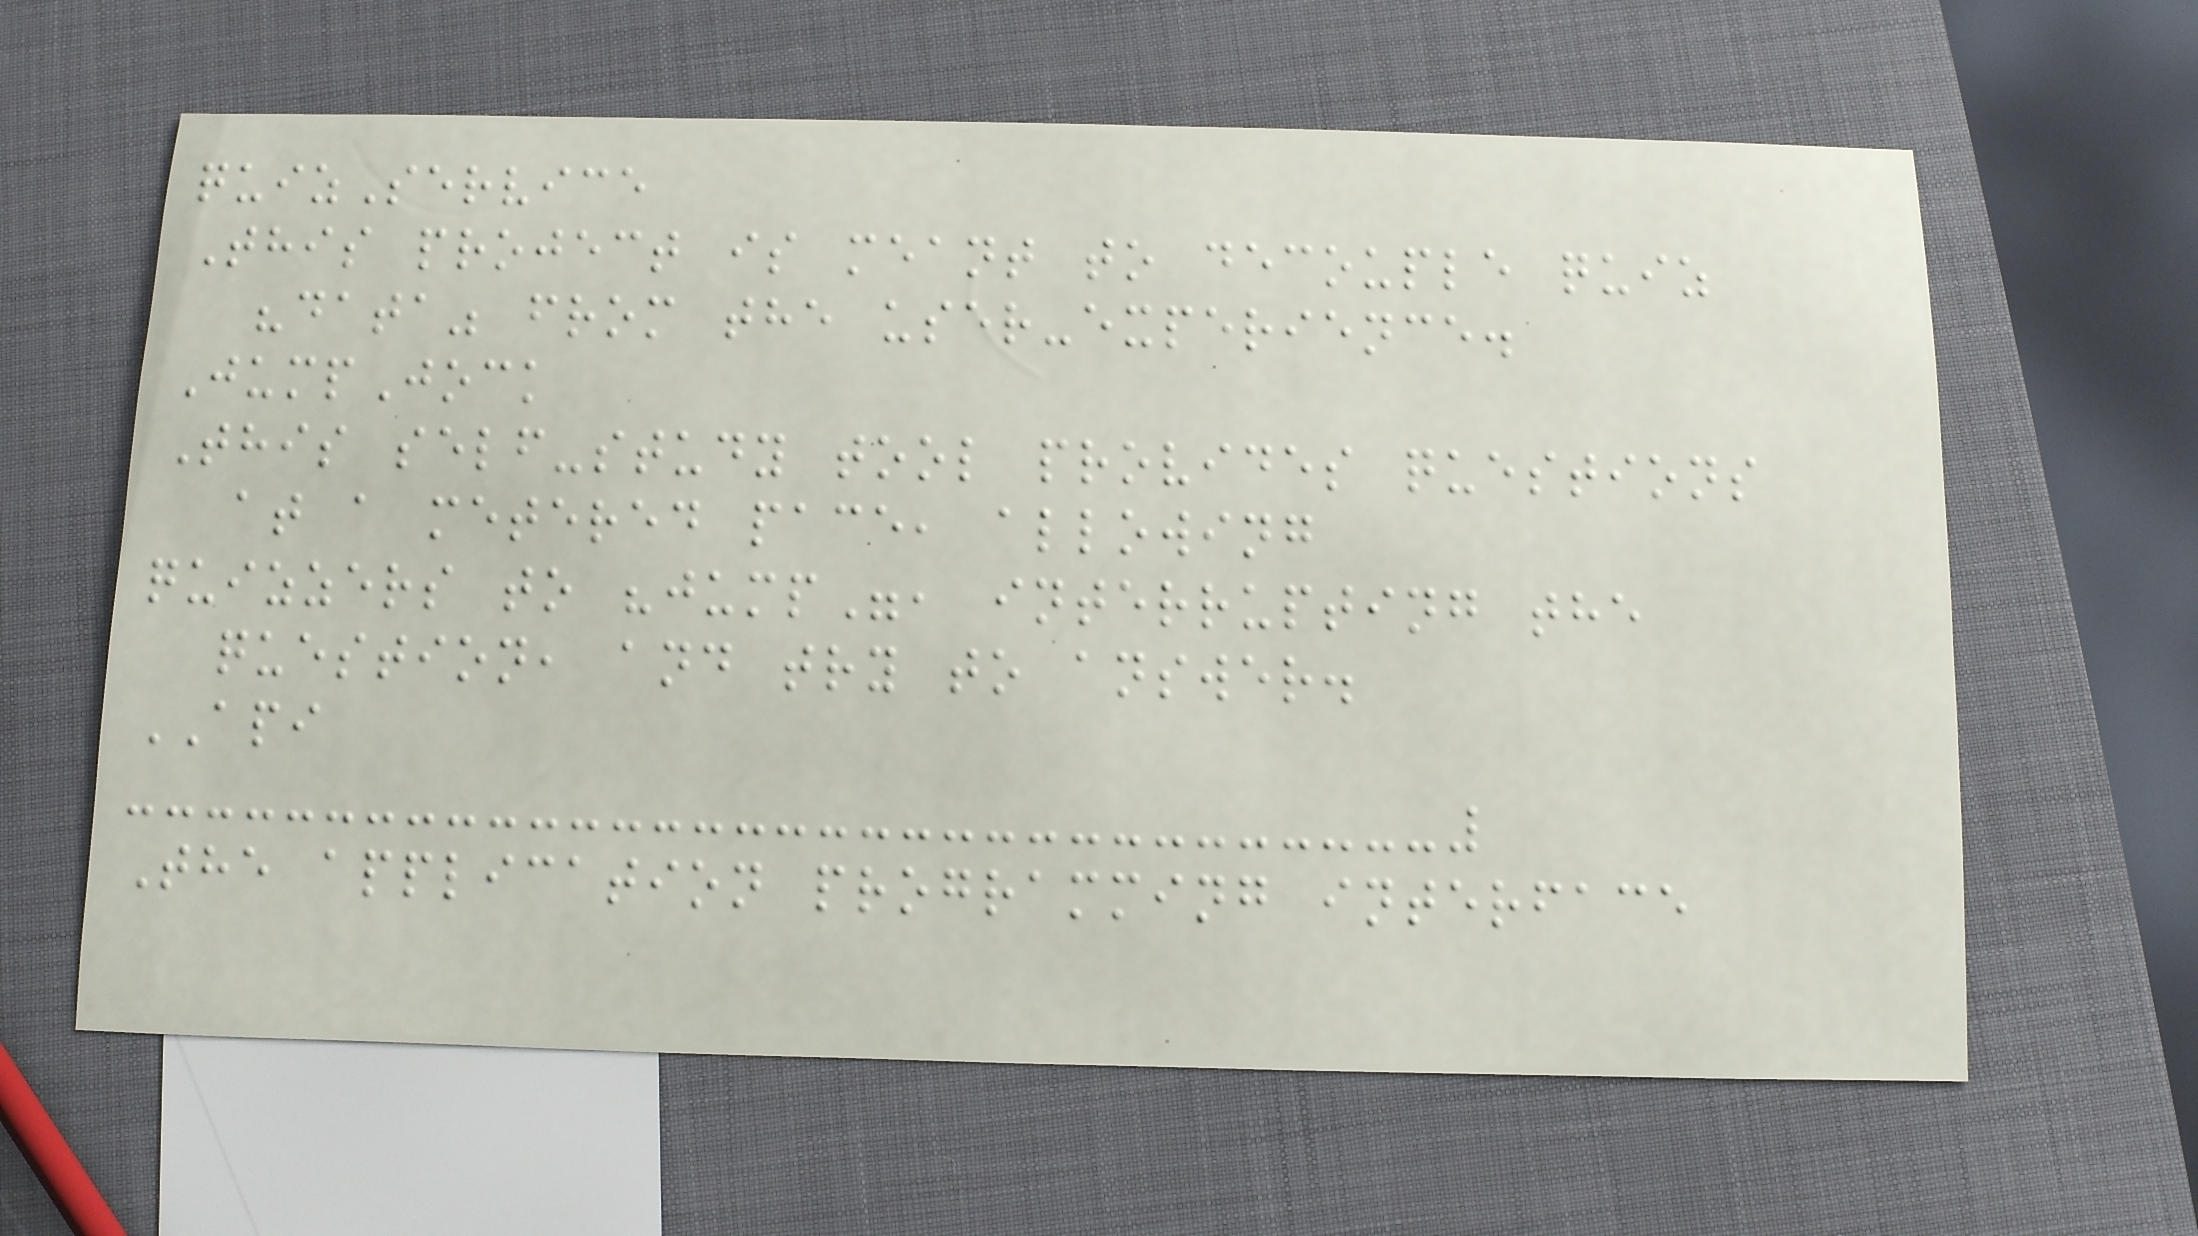quizService
This project is meant to decouple quiz
"data" from the user-experience.
JumpJock
This self-study tool provides questions
at a metered pace, allowing
quizzers to "jump", interrupting the
question, and try to answer.
API
The application programming interface
